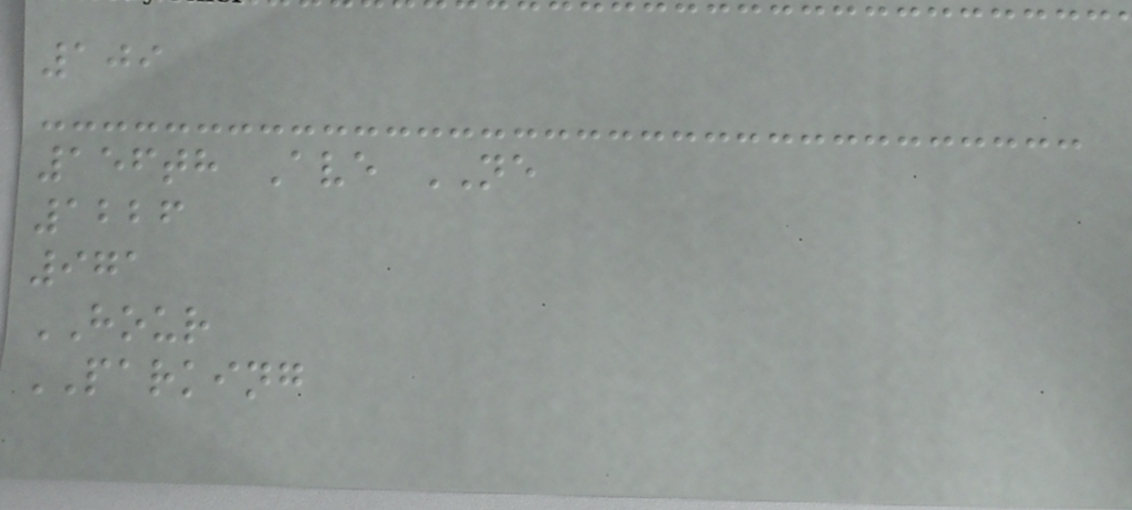109
156th Ave NE
1226
971
HOUR
PARKING
